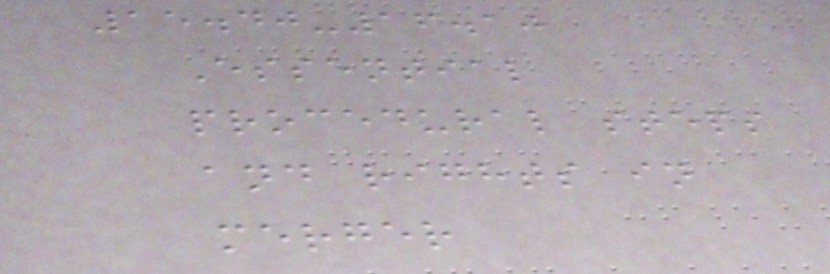15.40-16.10
Essential
procedural steps
and rights in
merger
